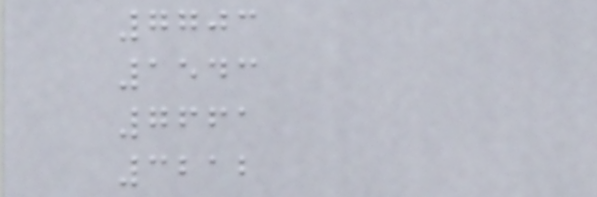7703
1543
7661
3212
